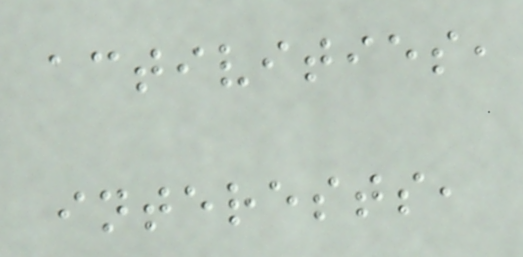activities,
interests,
